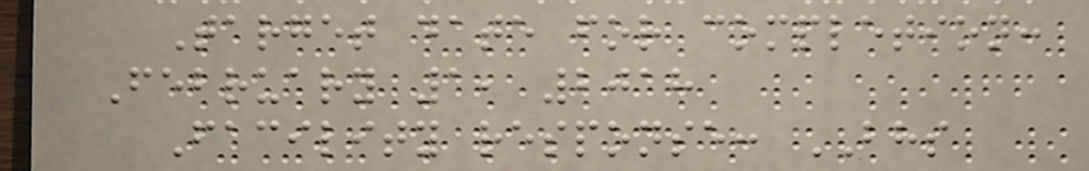Target date for completion:
February 1, 2018
Facility response: BHS
